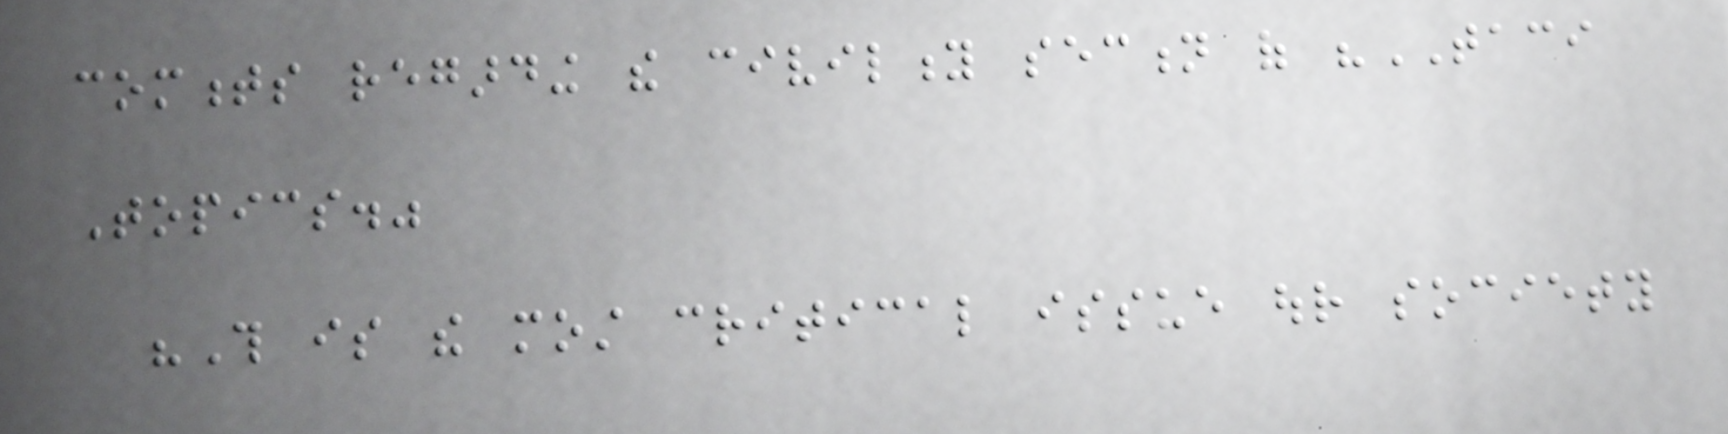comments regarding the civility section of "TACI
Topics."
"This is the most critical issue our society
